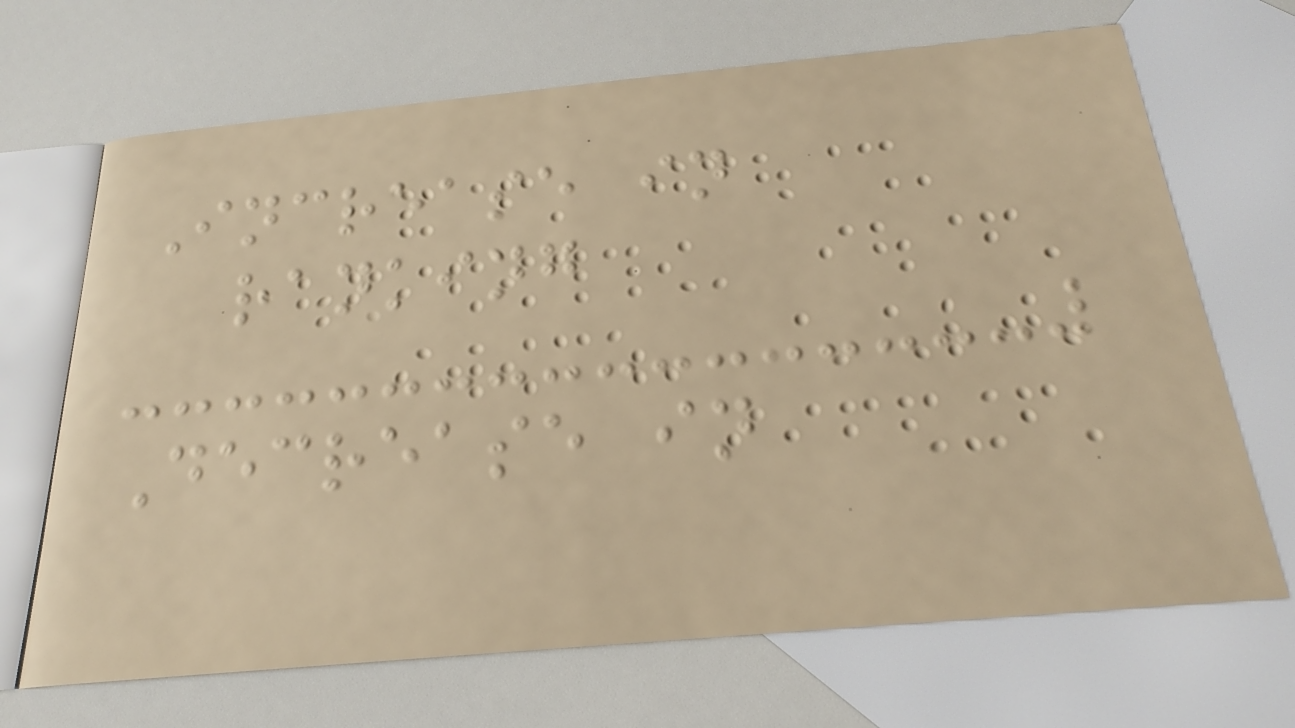Increase in
ranking
Decrease in
